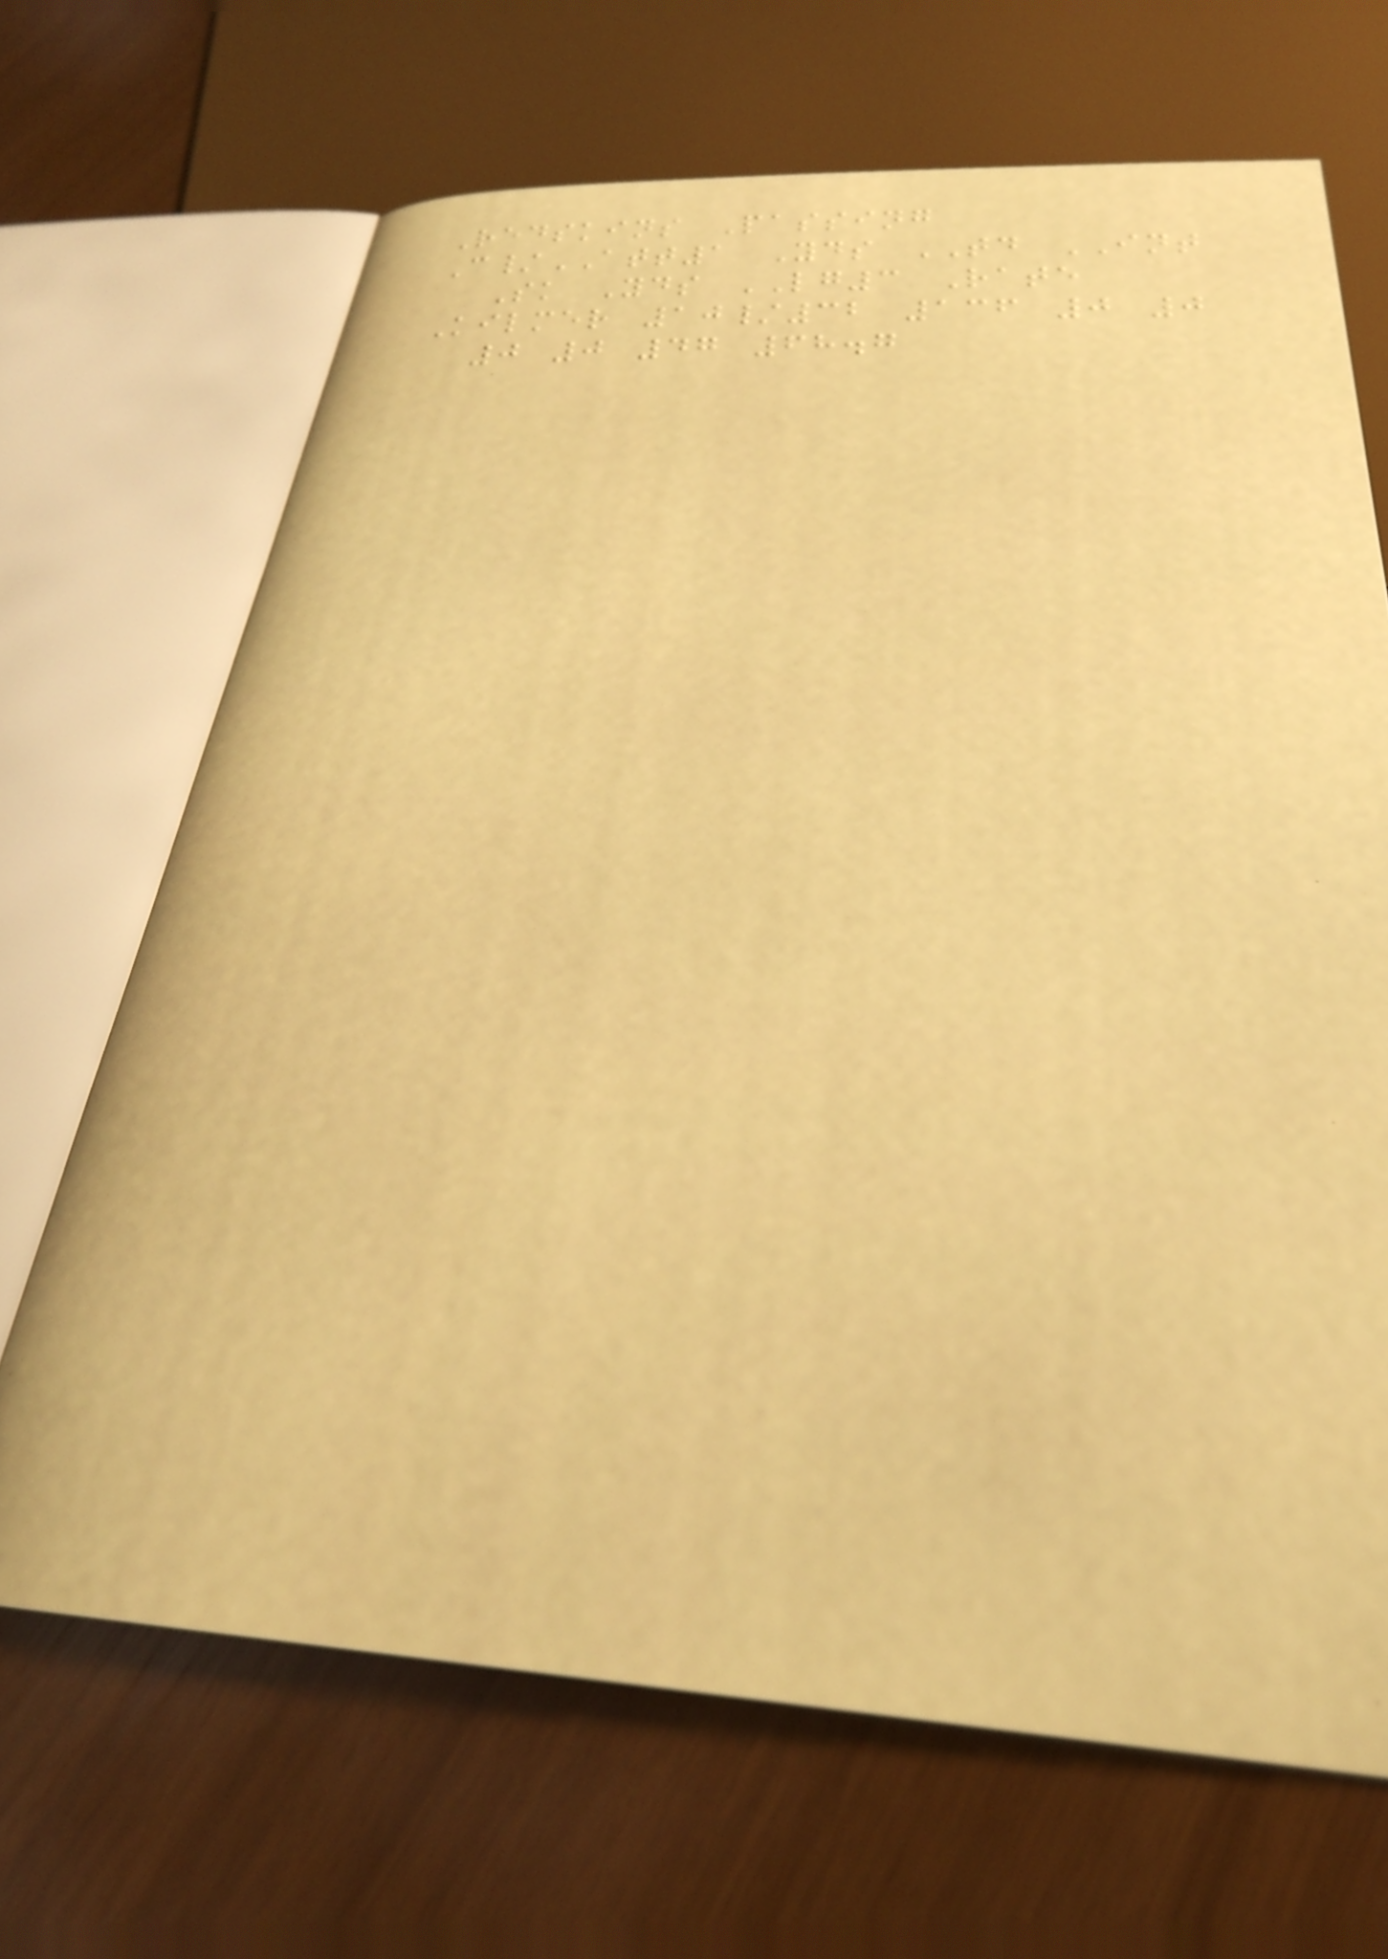Redskins Passing
C/ATT1 Yds TD INT
Sk Yds LG3 Rate
Kilmer 10/32 136 0 0
0 0 47 68.7
